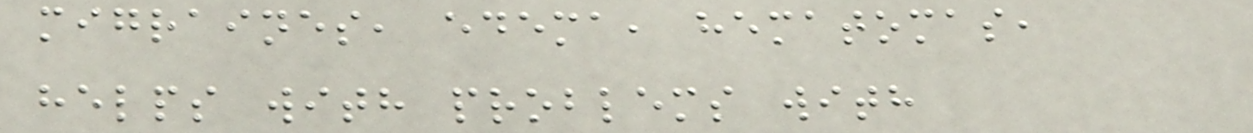migraines, edema, hematomas,
helps with problems with
